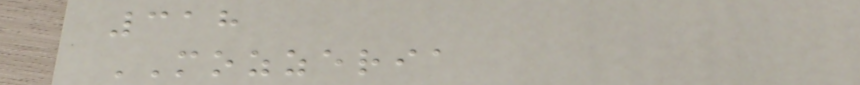318
MOZZERIA
